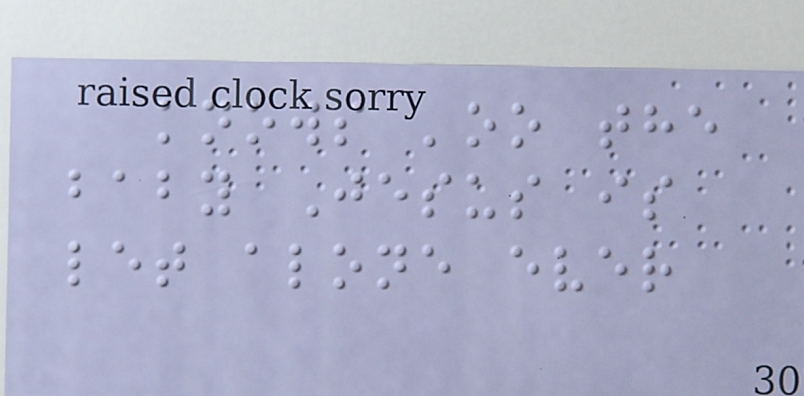knows 'oo the
baby Jesus is
let alone ever
